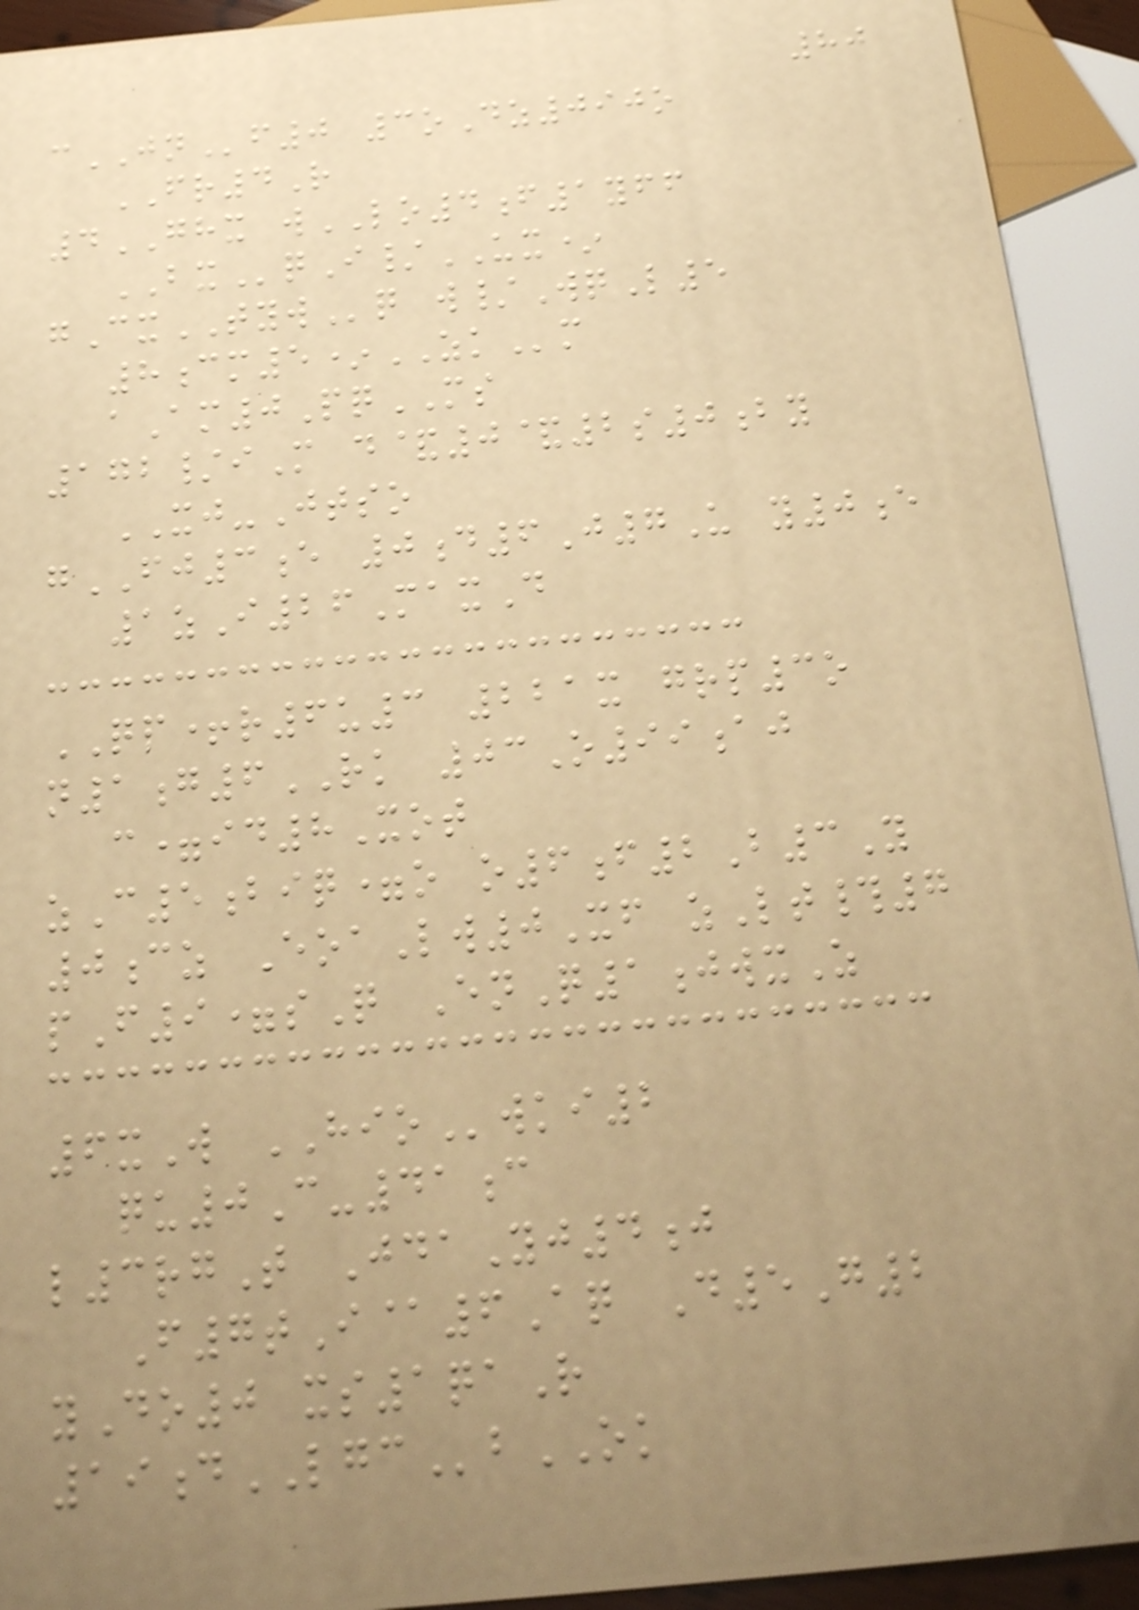80
cJNf0 3oDz090o
FR4R
4GHX wLO4f1yff
BXqI/UX*
gCxTYWq w/WqL5
8cm5*ZKm
aAm0PqMS
172/iM d&0&2s0by
XJ-Jtso
gFJ3e 0d6J7U y0e
1zI26MaxD
QP+r6u3 221x grp3o
n1g6RK 03O99aj
c=id8Xot
zC5biq=o o6f2B3Y
0cz EoaLw0Xf zLt#7
pF9=sQ EnQ1jwxZ
6xW HIOwki2
qu0C-41c
l3rgT JdaYj4j
F7tI@6Aq D5G2
yDo0 xs1qaR
19dLGCbOK
